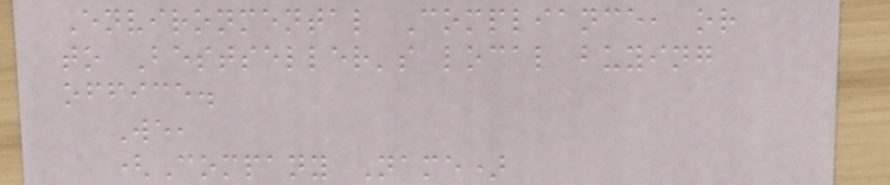Environmental Compliance, or
to Bestseller's local buying
office.
We,
(Company Name)
